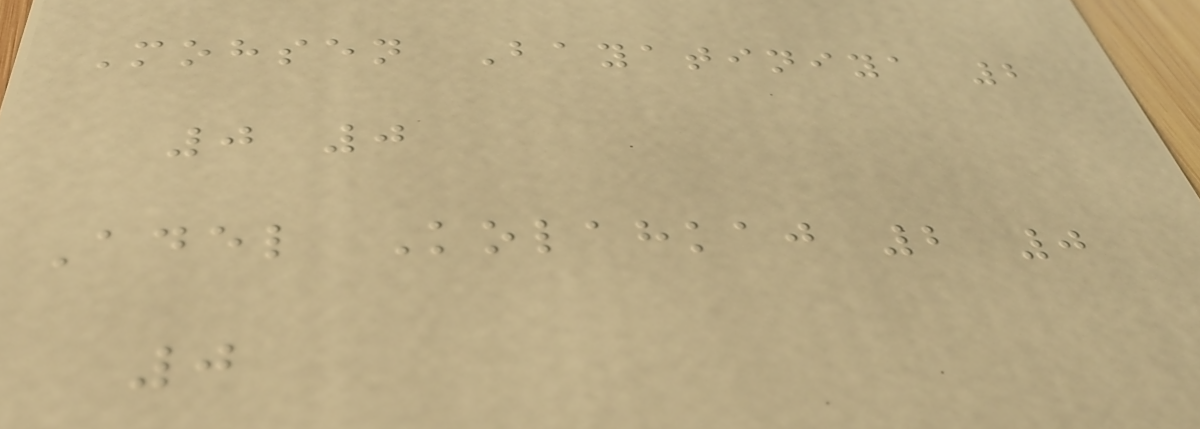Mohsen Bayatiniya 2
0 0
Adel Kolahkaj 2 0
0
